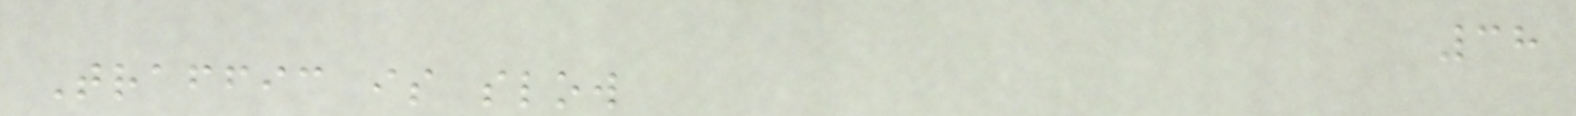38
Traffic is slow
